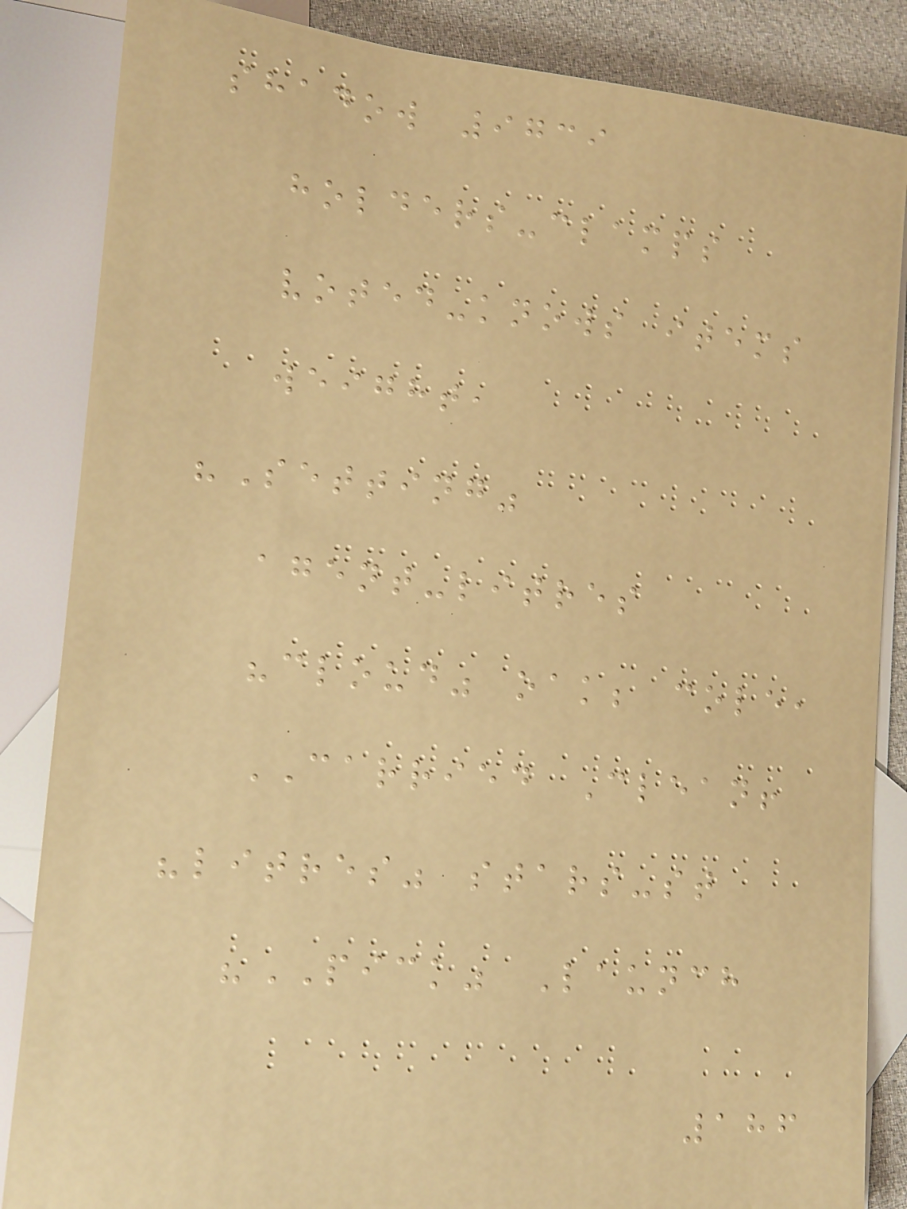shadow 9739
holders-clamps
voted-knows items
weight,
"Setting"
agent-litres
"cloud" oak; cole,
CARRIED Clean!
"litres" stars-st
"PICK" Launch
186
